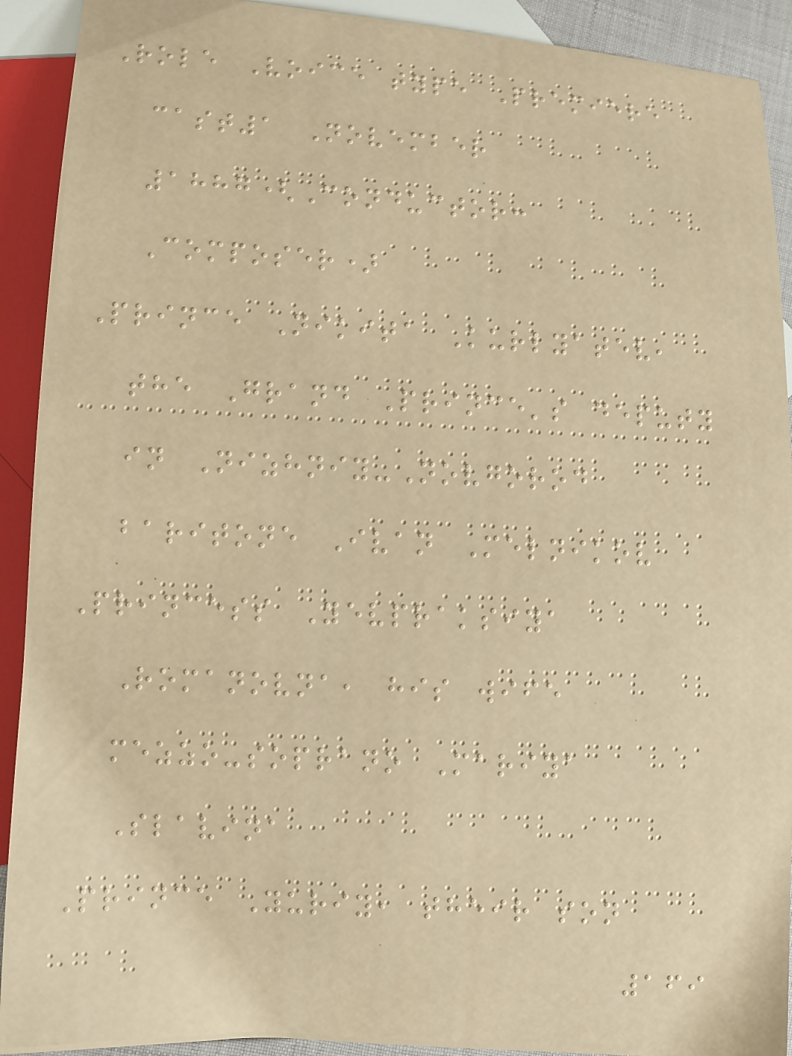Role Voice type Premiere
cast1 November
1887(Conductor:
Composer)
Prince Nikita Kurlyatev,
the Grand Prince's deputy
in Nizhniy-Novgorod
baritone Ivan Melnikov
Princess Yevpraksiya
Romanovna, his wife
mezzo-soprano Mariya
Slavina
Prince Yuriy, their son
169
